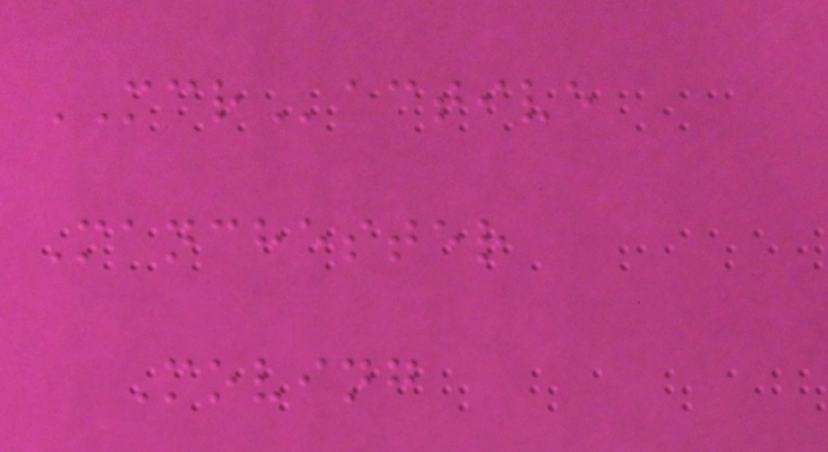MCRactive
Manchester
Moving
